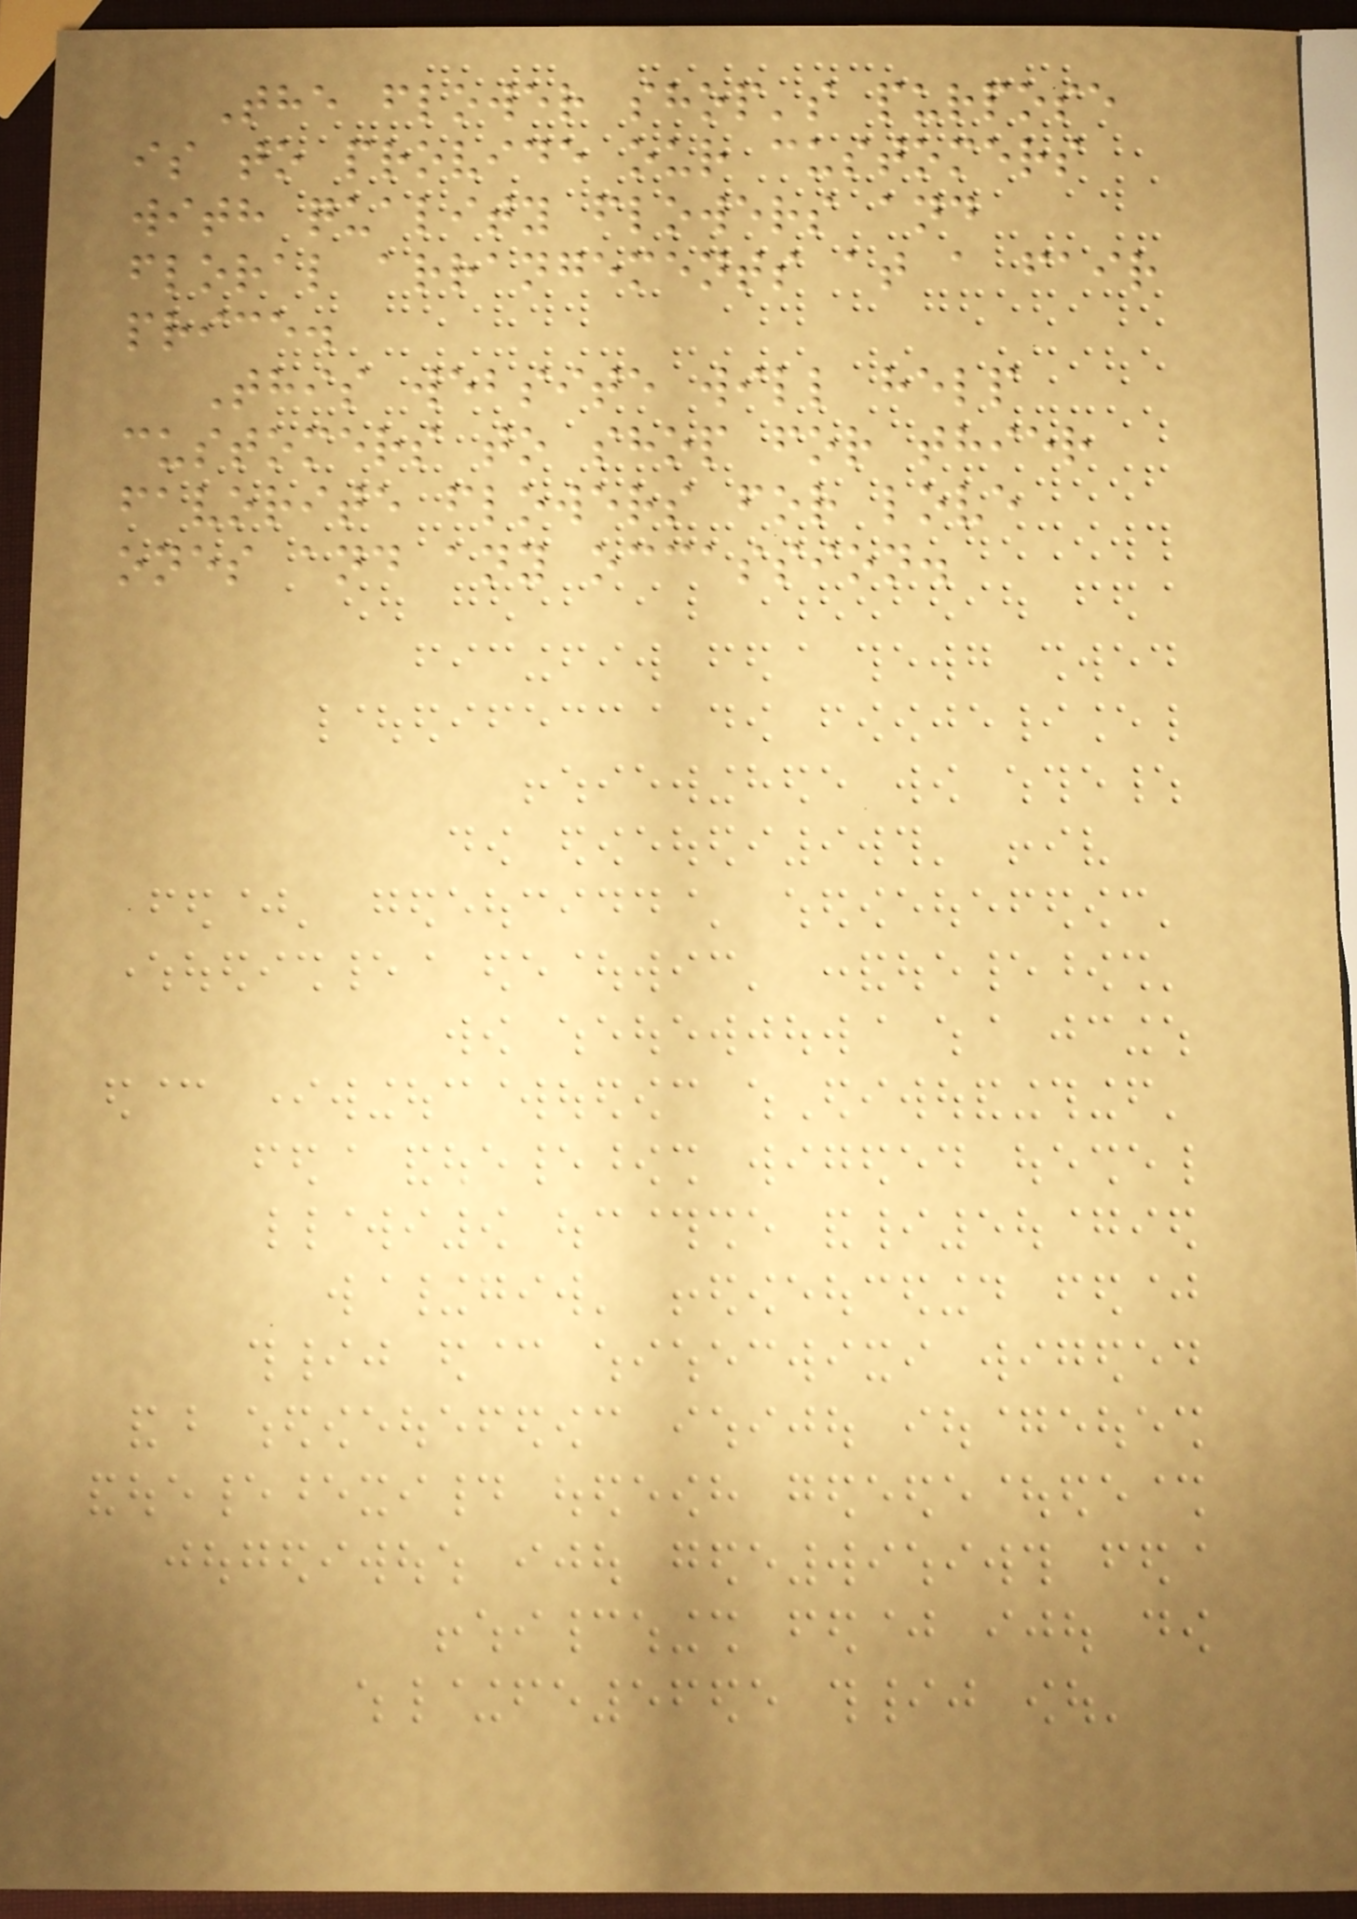The flower shop's purpose
is to provide our customers
with quality flowers and
floral arrangements at a fair
price.
This website will help
customers to shop for thier
favorite flowers for love
ones and any occassion.
